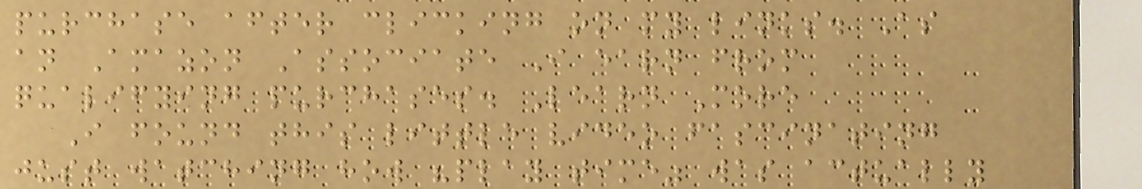purchase after clicking on my links. As
an Amazon Associate I earn from
qualifying purchases. Learn More
I found this little video fascinating
just watching how "play time" was actually
